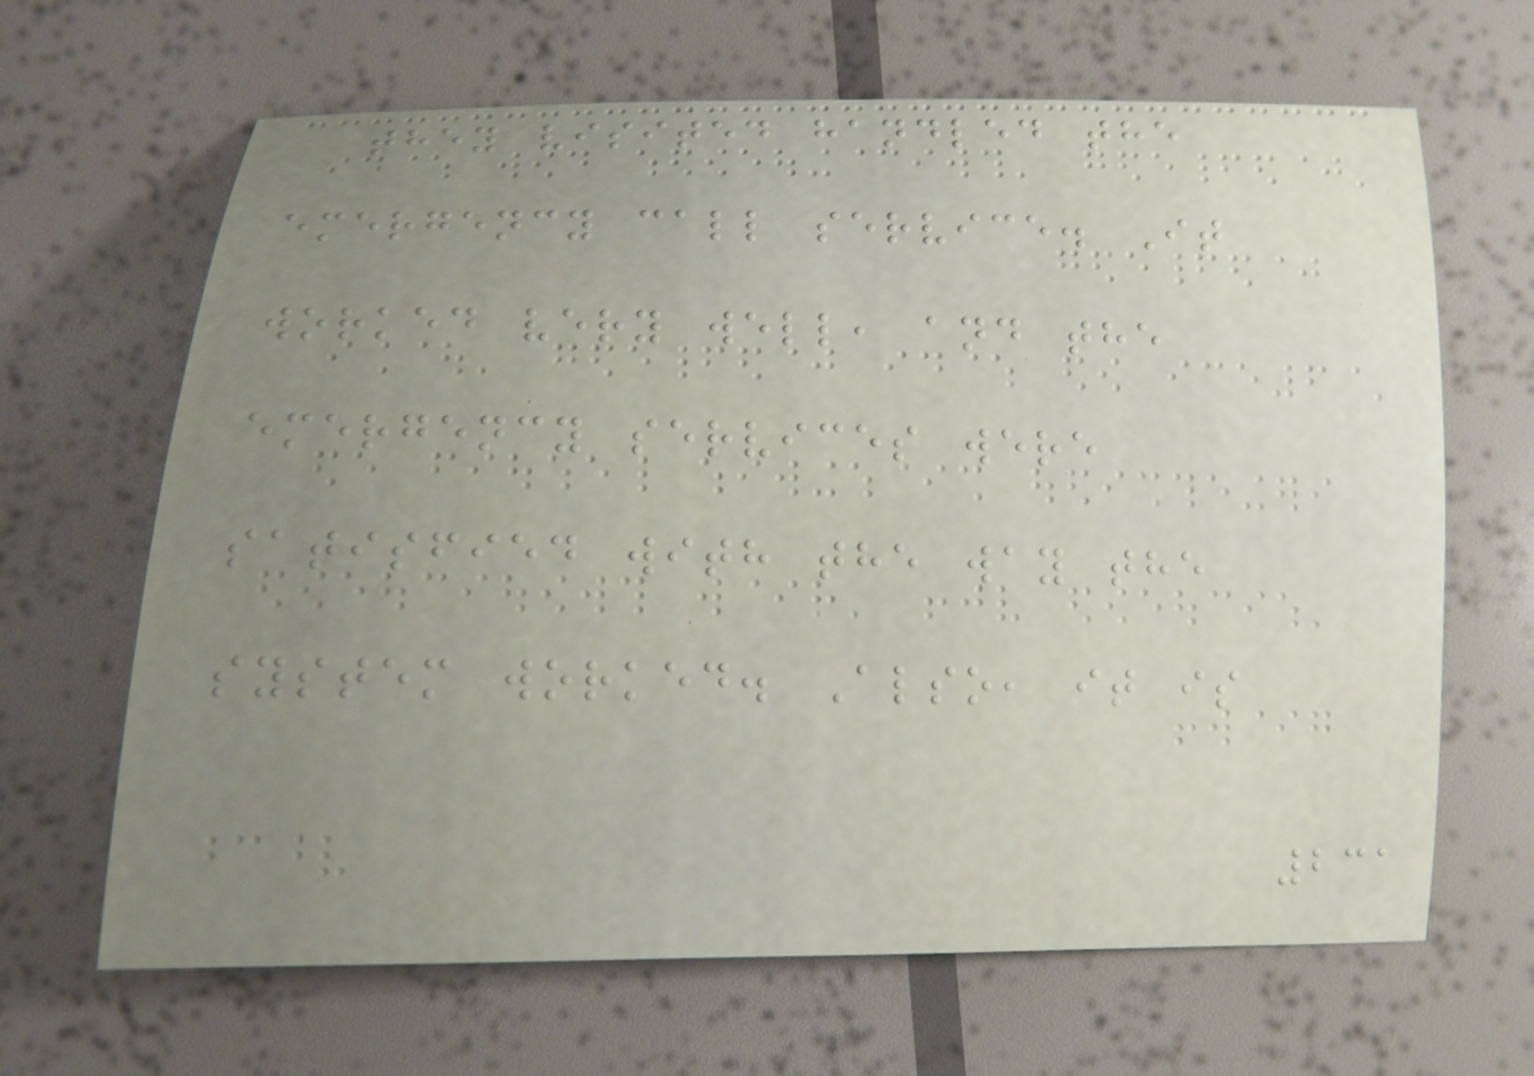they visited handled the
emergency call service. It
worked very well, and the
emergency services were
satisfied with the way the
system worked. Also, it is
231
